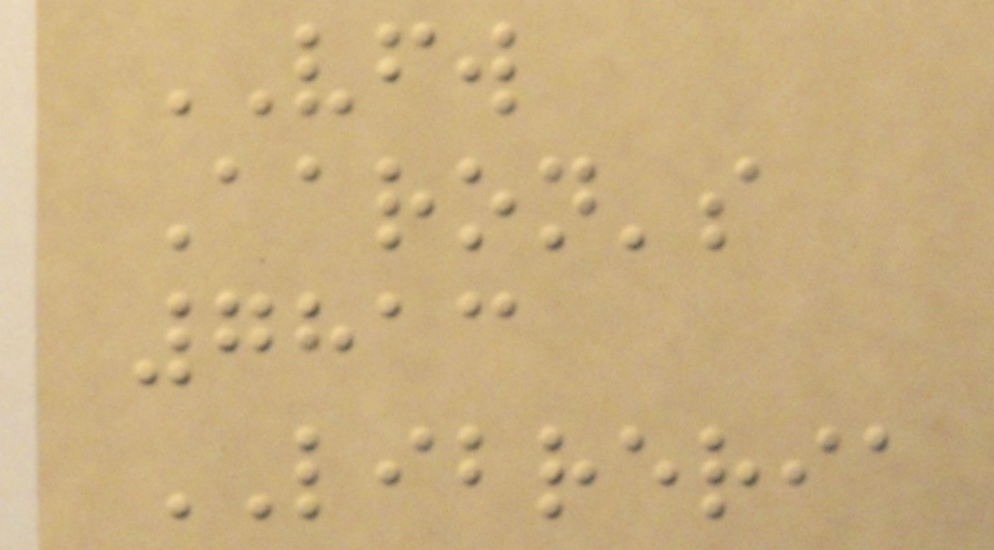VFW
Aaron's
7813
LIBRERIA
